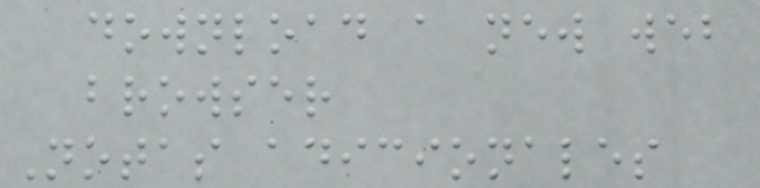download a new web
browser
Notas adicionales
